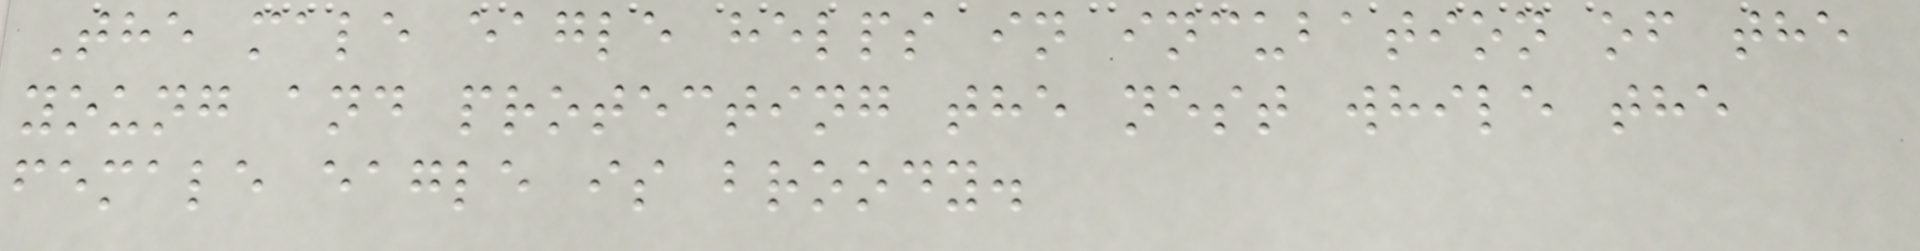The male eagle helps in incubation of the
young and protecting the nest while the
female eagle is broody.
